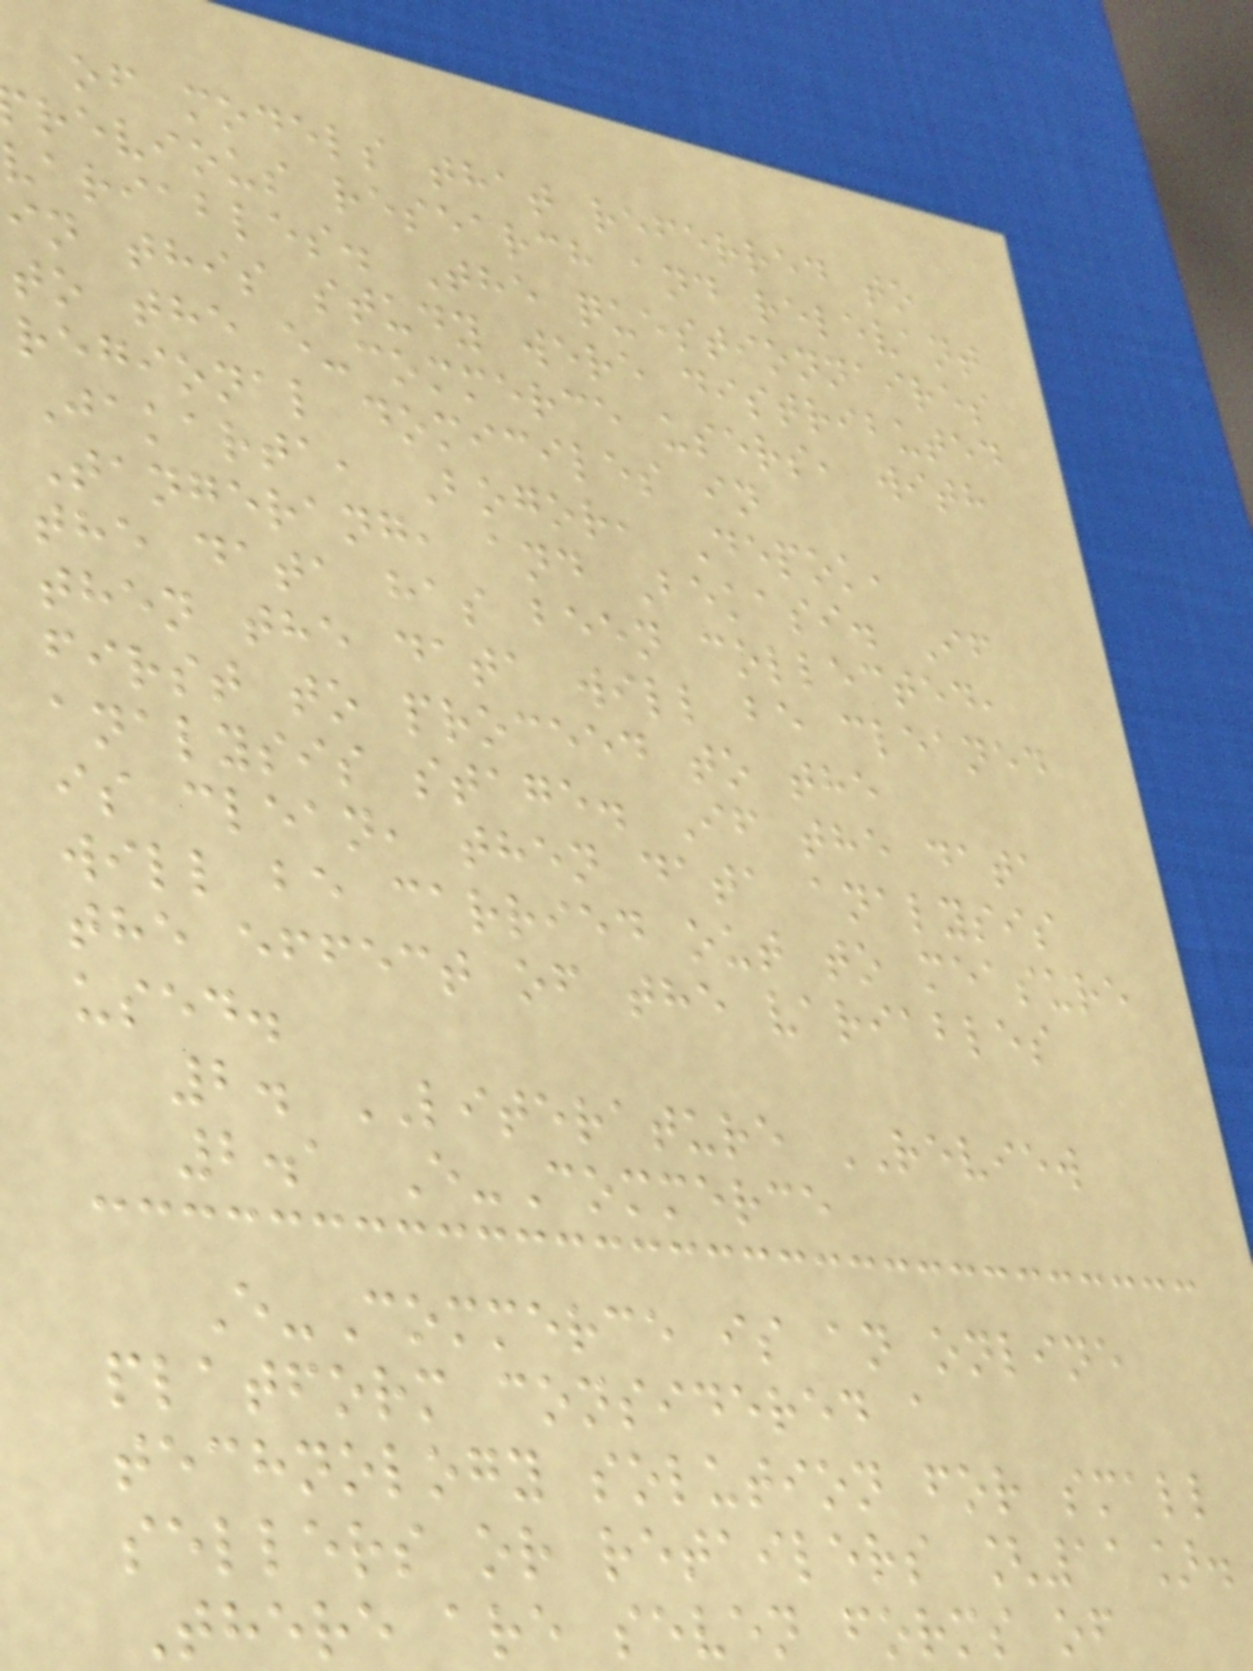of models that referred to
revious research and relevant
variables. The questionnaires
in this study were distributed
to the e-commerce users, with
regional domiciles in
Jakarta, Bogor, Depok,
Tangerang, and Bekasi. If
the data has been collected,
then the data will be cleaned
first to proceed to the
analysis stage. If the data
is clean, then data analysis
will be carried out to measure
the effect of the variables
used.
2. LITERATURE REVIEW
2.1 E-Commerce
E-Commerce is an online
platform considered a
technology solution for small
sellers or retailers [11].
There are seven forms of
